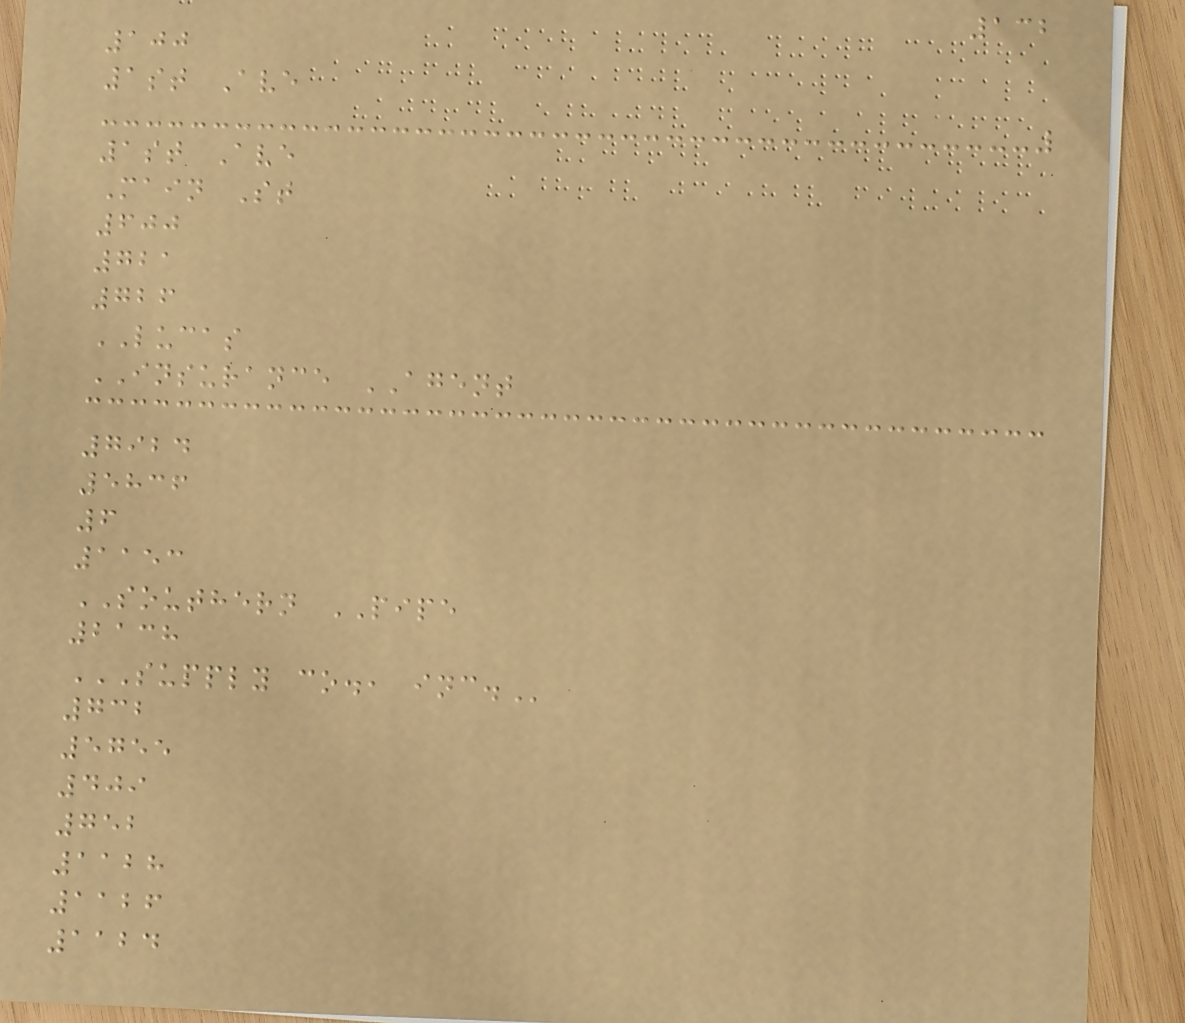132
100
1st Ave
1st Ave
Main St
600
721
726
LUCAS
INSURANCE AGENT
7924
5836
6
1153
SOUTHERN PIPE
2138
SUPPLY CO., INC.
732
5755
409
752
1128
1126
1124
